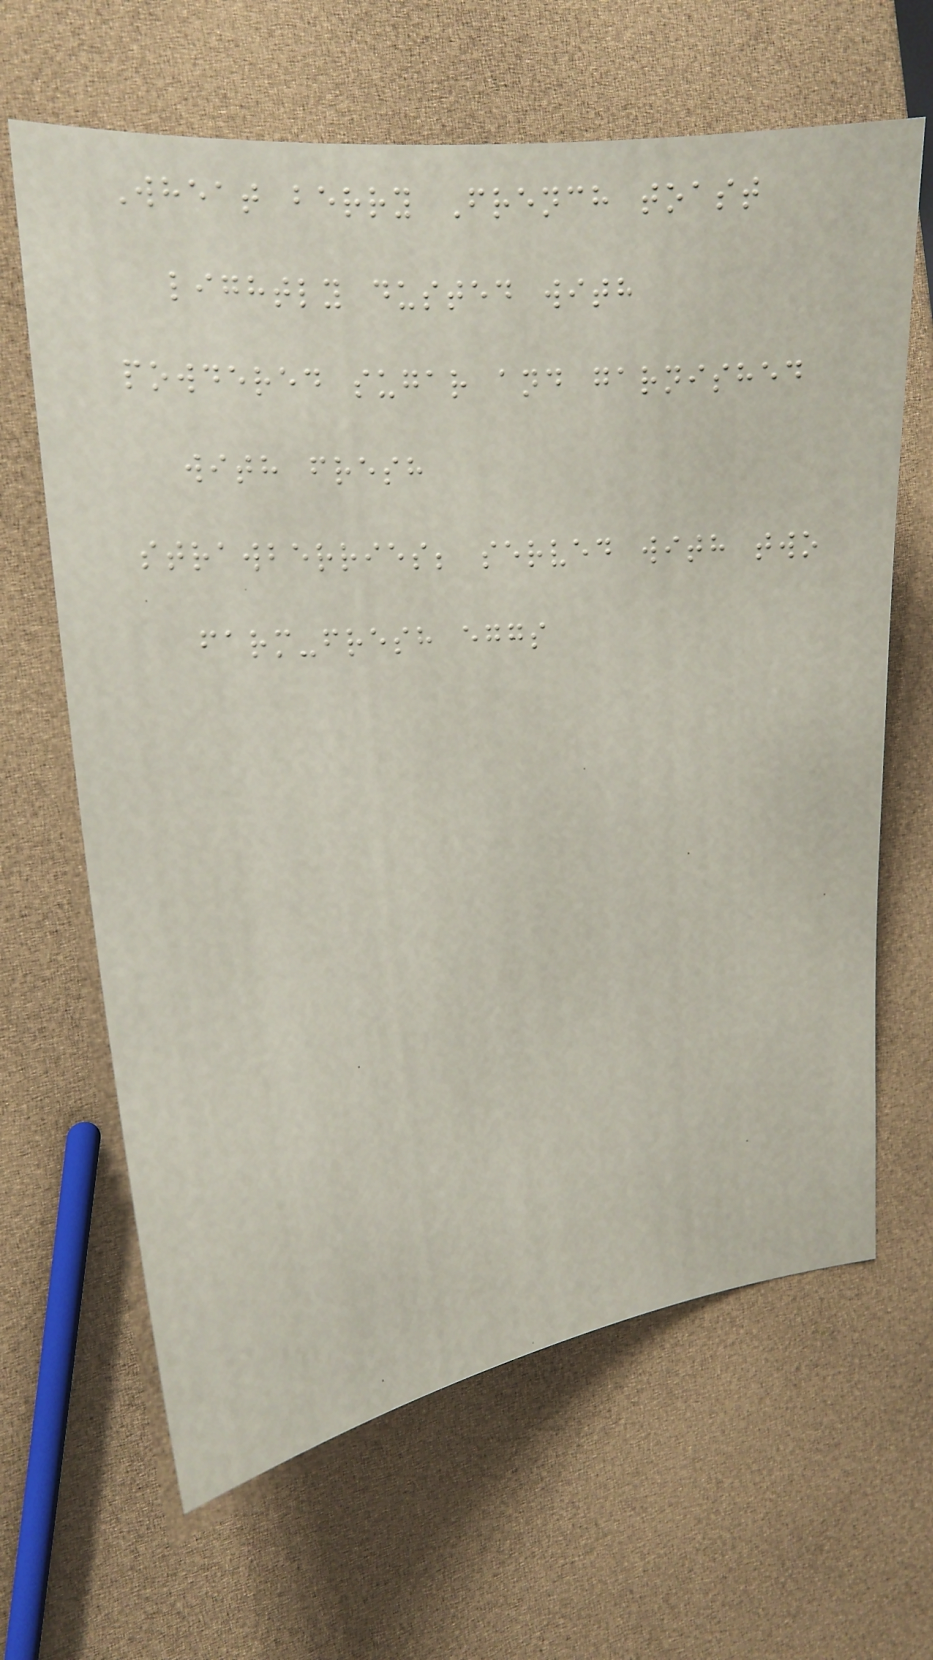Wheat berry French toast
lightly dusted with
powdered sugar and garnished
with fresh
strawberries; served with two
farm-fresh eggs
